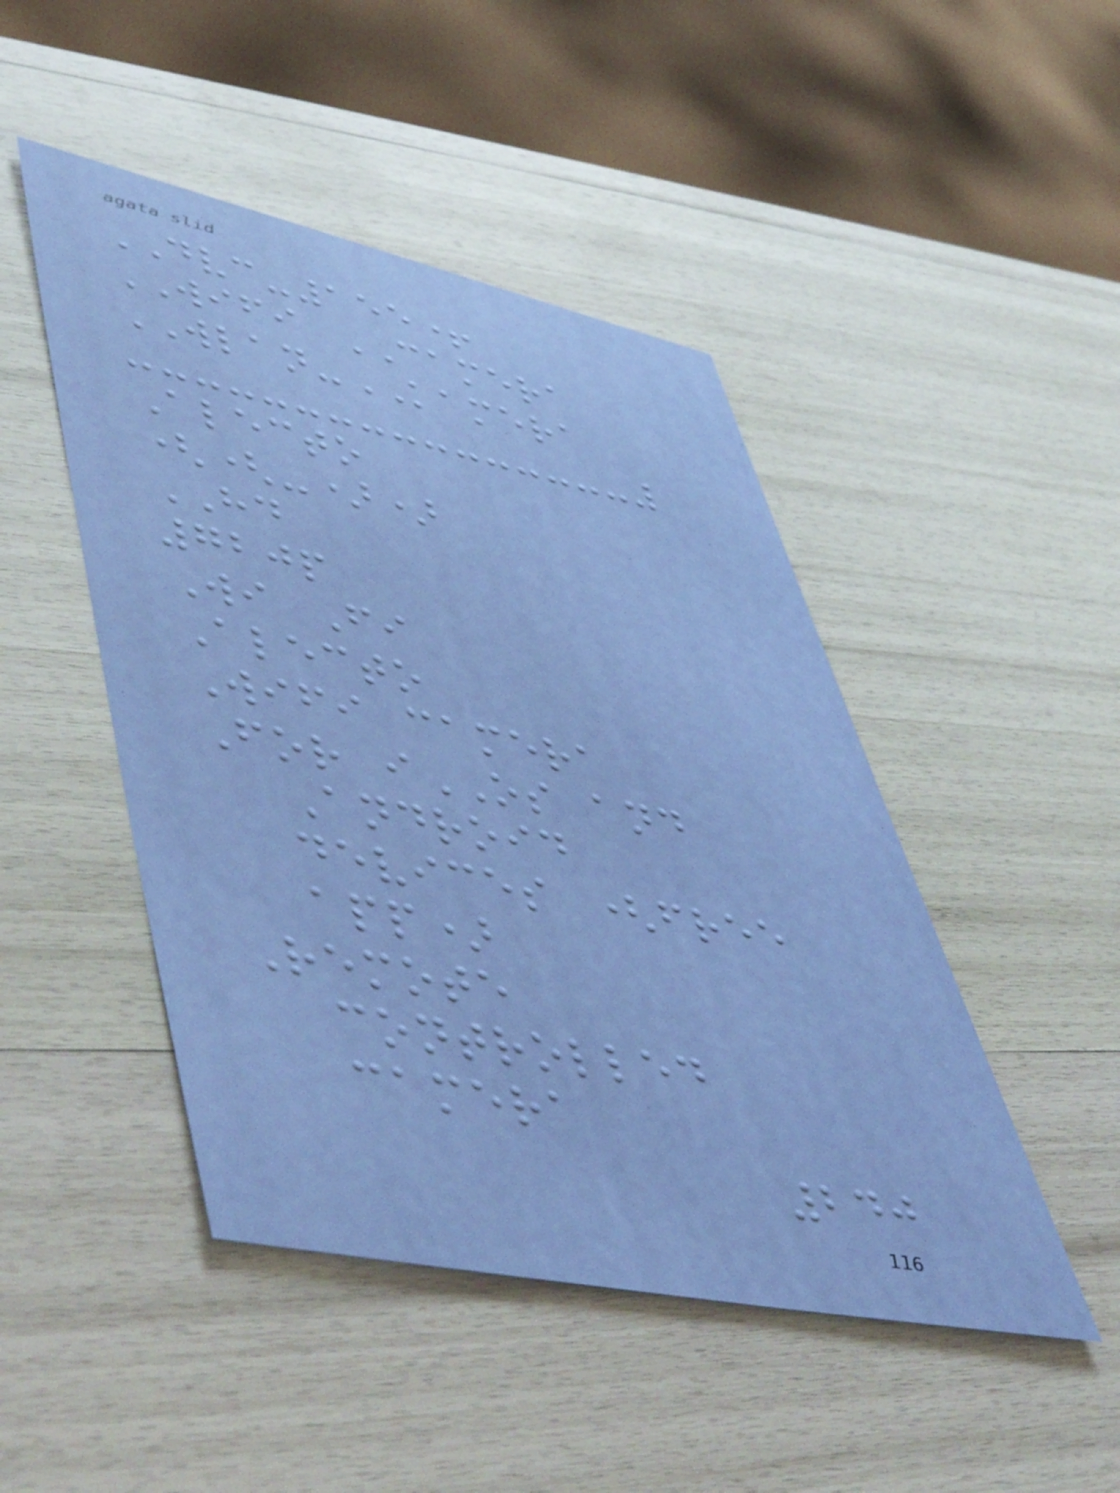DVC-155+
WIFI CAMERA
WLAN-KAMERA
Alecto
((-))
HD
720p
Wi Fi
Alecto
Wifi camera
For iOS and
Android
devices (free
app)
Remote
controlled
camera
240
